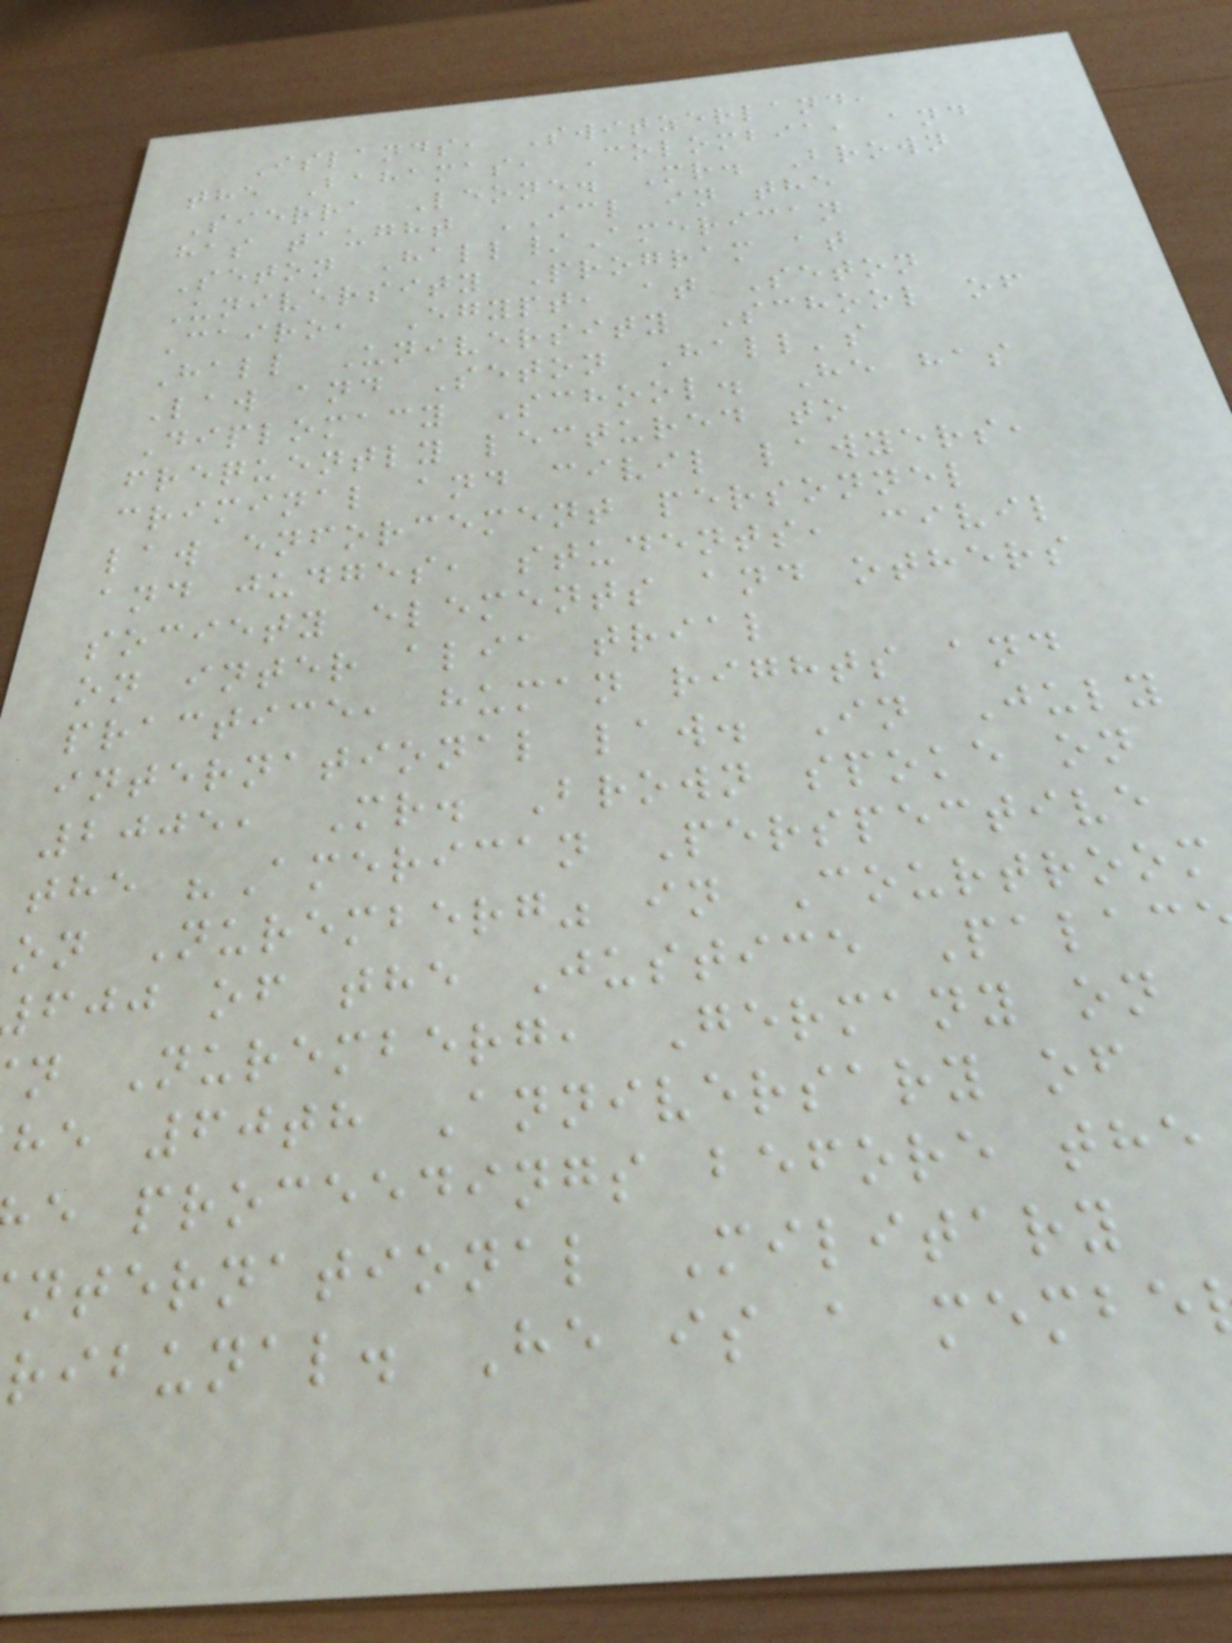Islands, Switzerland,
the Bahamas, Colombia, and
Sierra Leone. Mr. Brown
has taught ICL in the
Seton Hall/American
University Program at
Cairo, Egypt, at Seton
Hall University School of
Law and Seton Hall's
Diplomacy School. He has
frequently lectured to
criminal and civil lawyers,
law enforcement personnel
and judges, students, civil
society elements and others
on inter alia trial
practice, human rights and
international law. In July
2005, Mr. Brown spoke on
the "American Perspective
on Nuremberg" in Courtroom
fjj of the Justice Palac
n Nuremberg, Germany on
he 60th Anniversary of
e proceedings before the
nternational Military
ribunal. He is a membe
